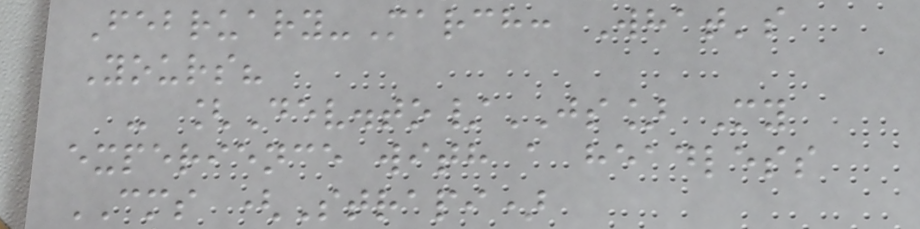February-March: What's
Yours?
- [Dev.to/JS] My
experience with a headless
CMS (Strapi)
